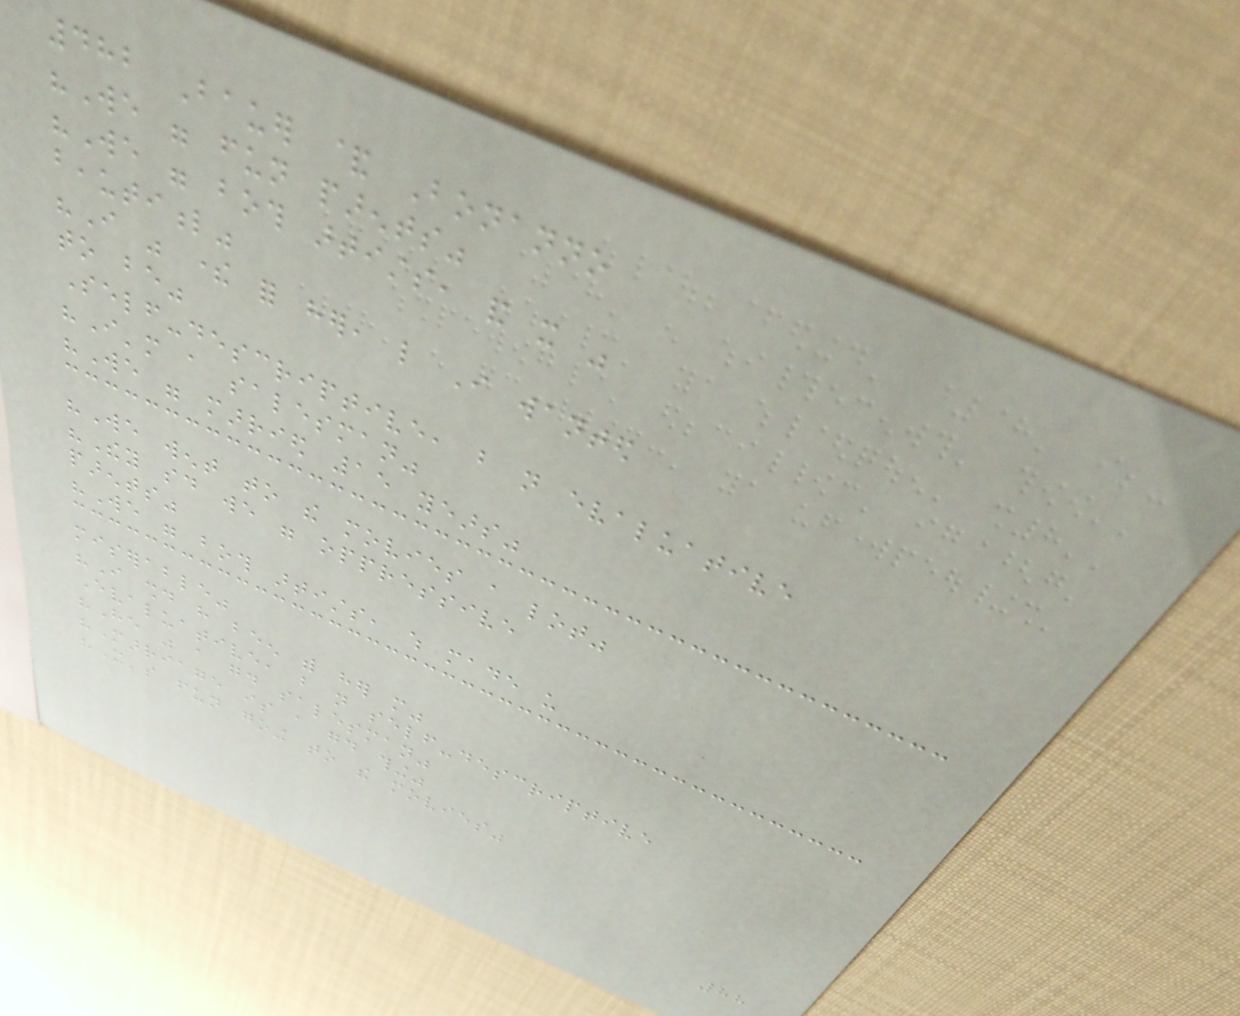482 Bauer & Bonanno
"We were fun parents"
"We were both artists, and it was
beautiful"
"I was there for her, like I wanted
to be"
Self-descriptive, but not evaluative
"I'm a salesman"
"We were married 15 years"
"We went to the movies a lot"
"They said we were oppressive
parents"
"We were both artists, which made us
miserable"
"I should have been with her more"
Evaluative, but not self-descriptive
"He was a good salesman"
"Marriage is a good thing"
"It's fun going to the movies"
88
